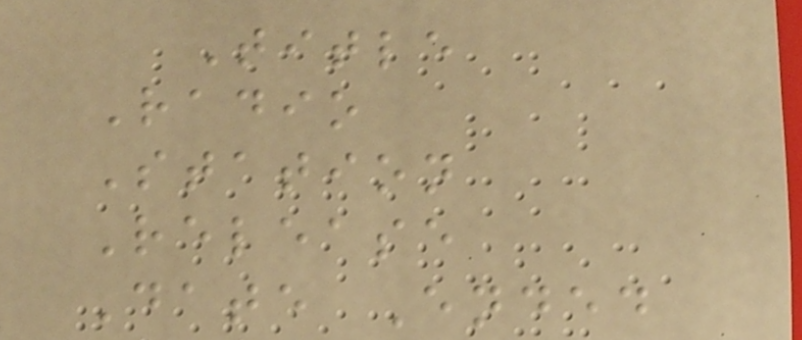Title
Radio
Station
Release
Date Ended
